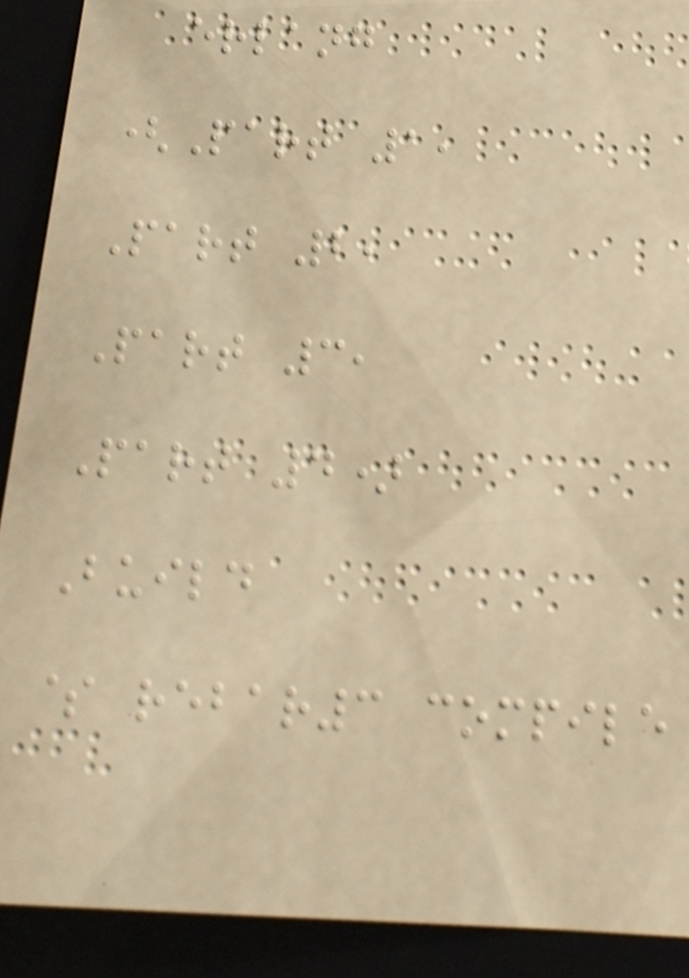erlang
(Part 1,
Part 2,
Part 3,
Part 4)
Build
$ rebar3 compile
